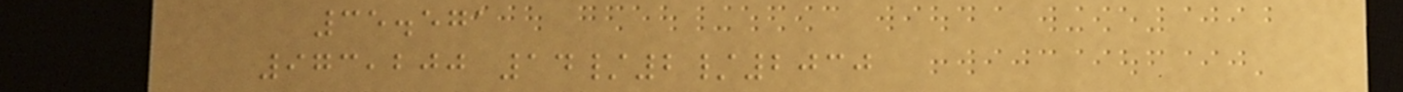35.571
973,200 14/2/2030
